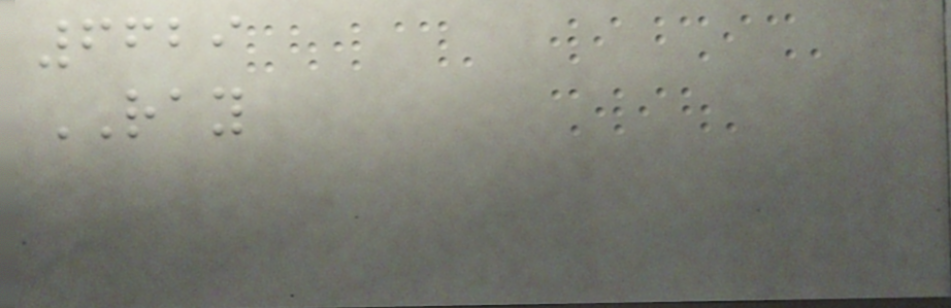6629
RAY
